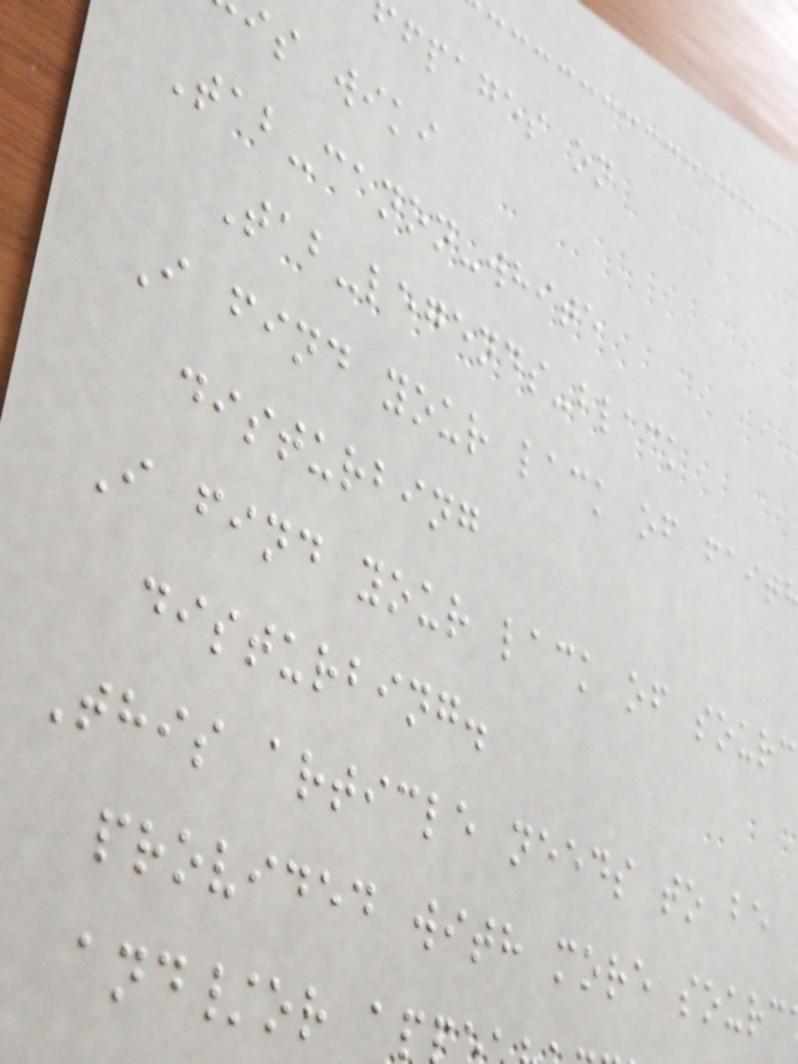fpages on
is wiki
Tab-canon-white
Tab-legends-black
I find your lack of fait
disturbing
I find your lack of sourc
disturbing.
This article needs to be
provided with more sourc
and/or ap
